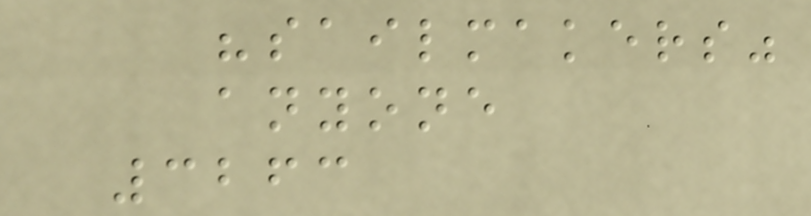"sailmakers"
anyone
3263
